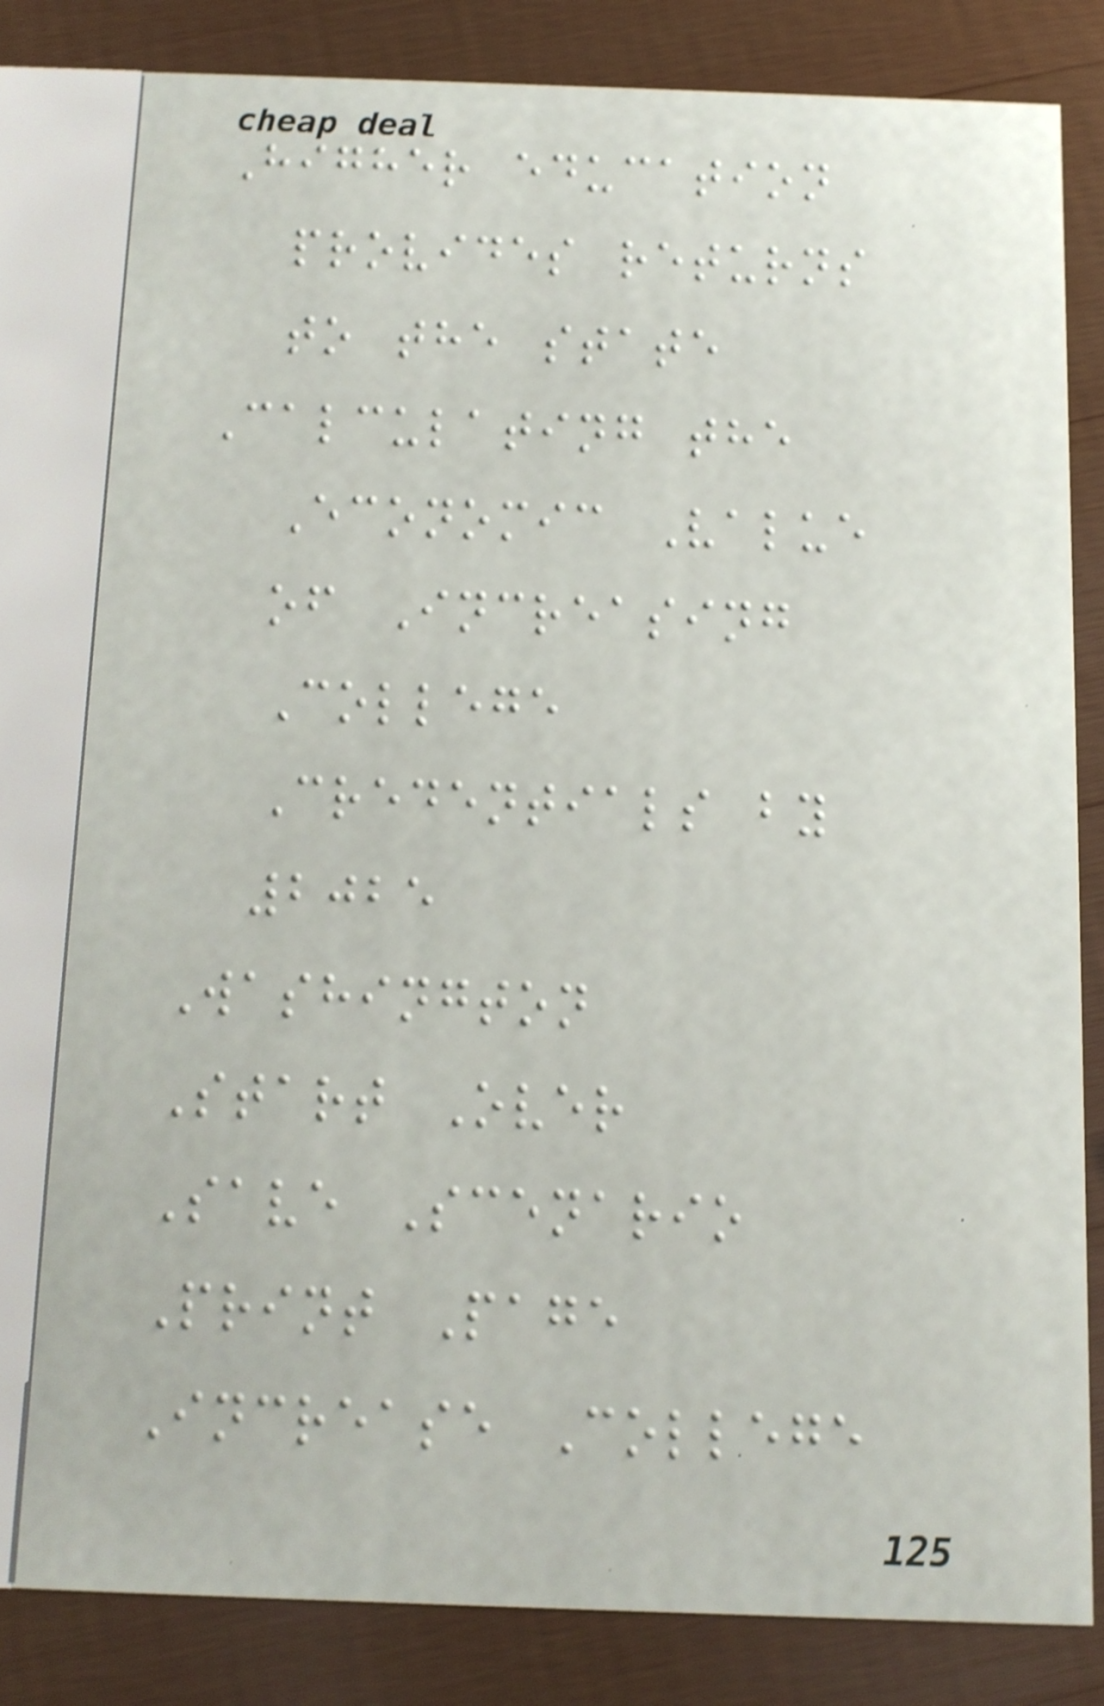Higher education
provides returns
to the state
Calculating the
Economic Value
of Increasing
College
Credentials by
2025
Washington
Start Over
Save Scenario
Print Page
Increase College
